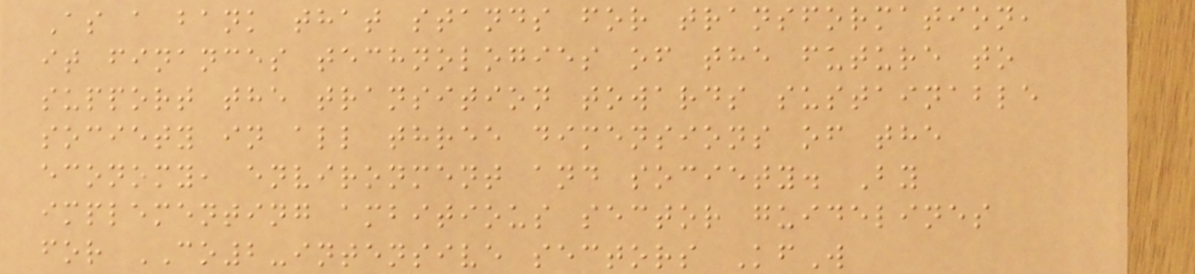As a bank that stands for transformation,
it finances technologies of the future to
support the transition towards sustainable
society in all three dimensions of the
economy, environment and society. By
implementing ambitious sector guidelines
for CO2-intensive sectors KfW
